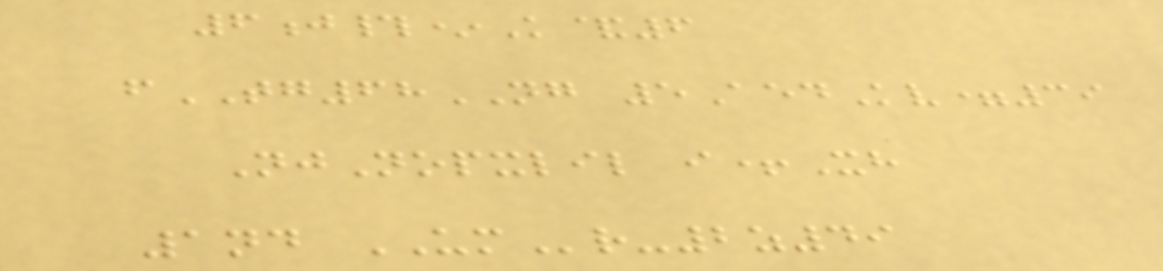6j#*K&6
fTG68NG 5AedKv=39
NjNopxlil i+Xh
1nd UMr-2z49
